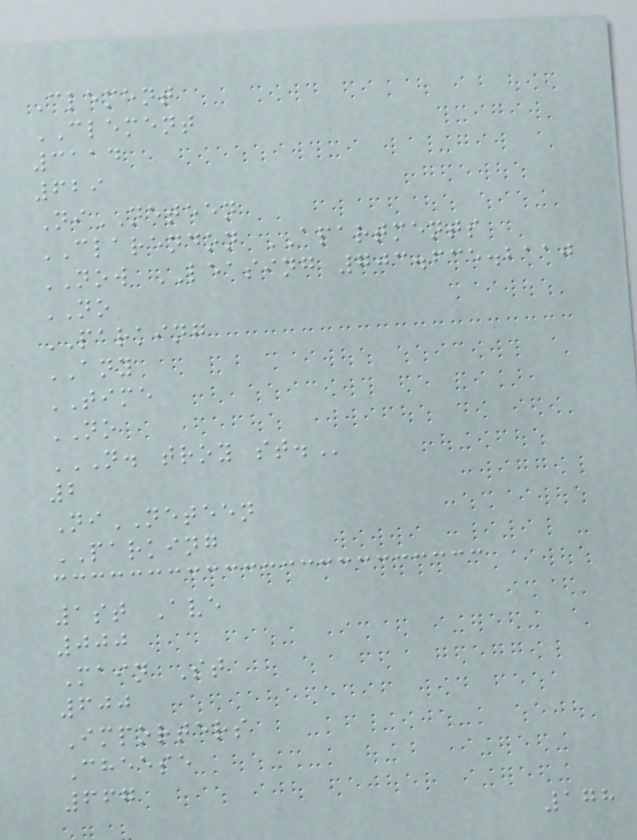Clement
CLEMENT
3114
629
NiNETEEN
CLARENDON APARTMENTS
NOW LEASING 703.635.2110
NO
PARKING
ANY
TIME
NO
N. TROY ST.
2
NiNETEEN
PARKING
1st Ave
000
Main St
600
Importers
Cheese
667
178
